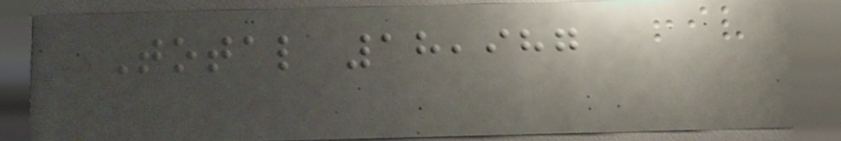Total 18,987
